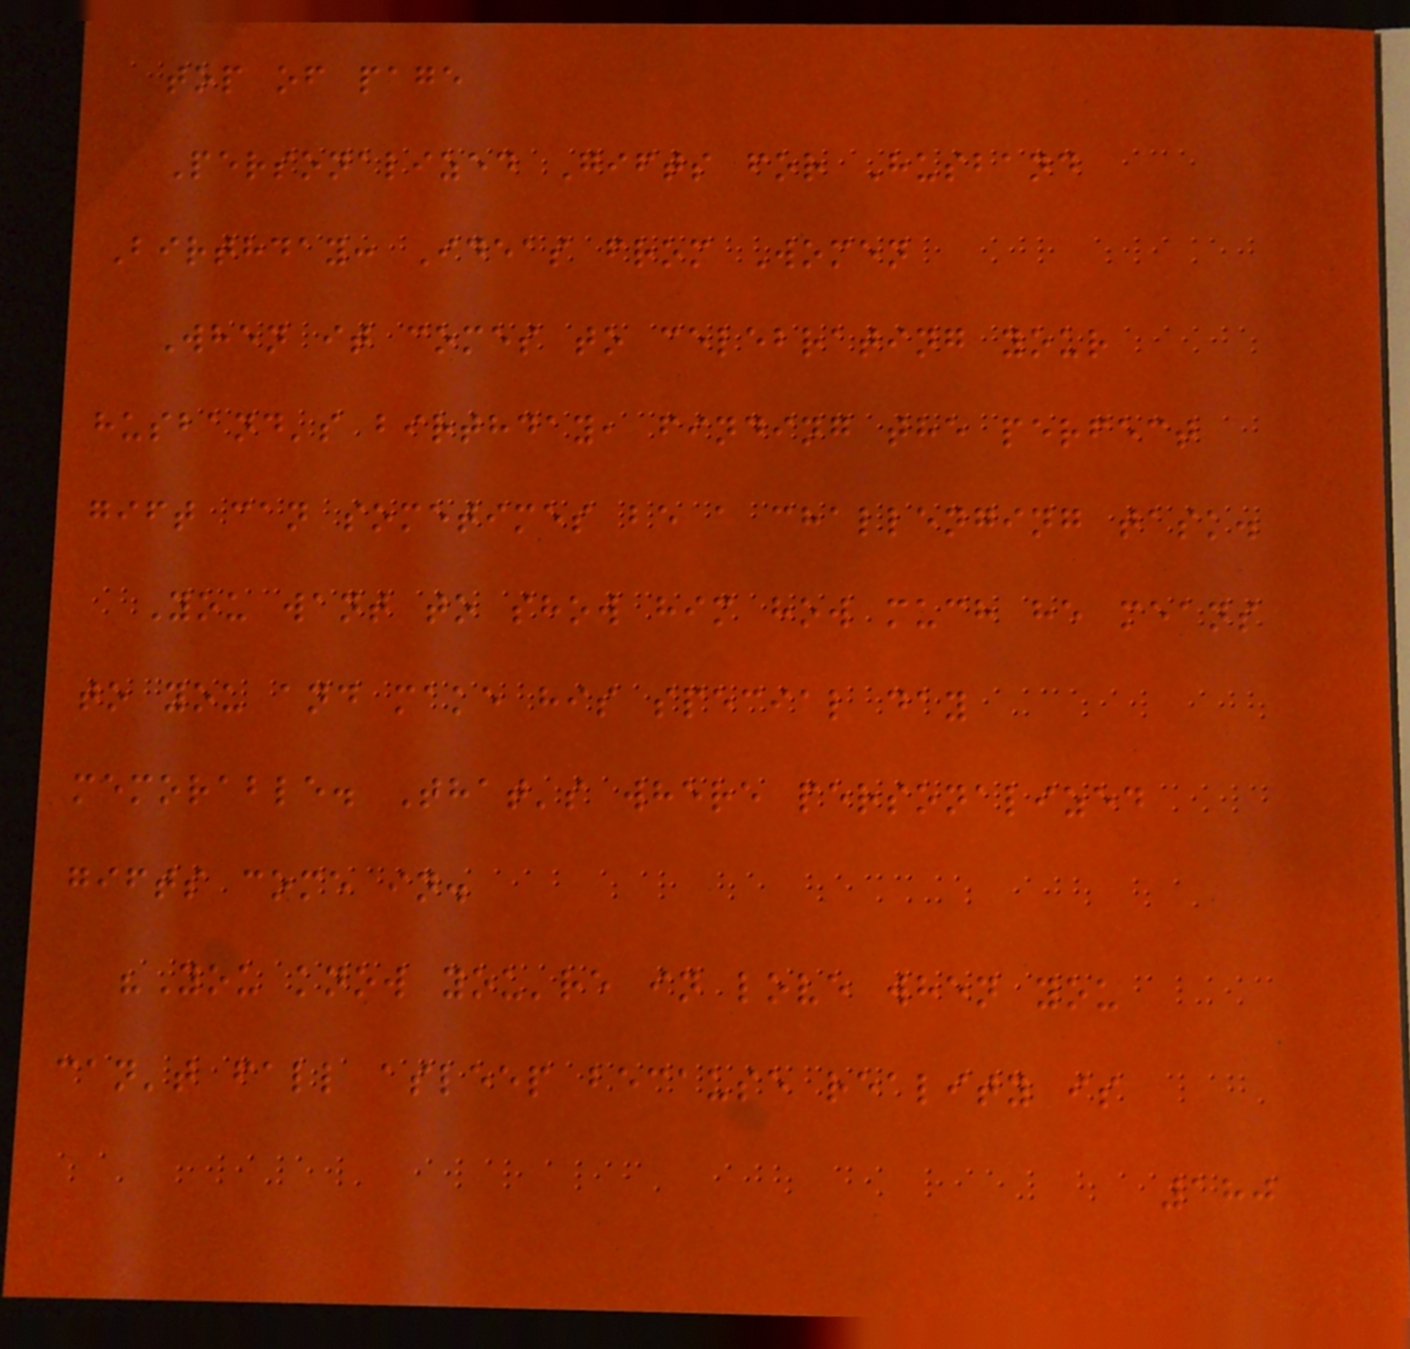top of page
Personalized Gifts for Husband
Birthday: Ideas from Women
When it comes to celebrating your
husband's birthday, finding the perfect
gift can sometimes be a challenging task.
You want to show him how much he means
to you and make his special day
memorable. That's where personalized
gifts come in.
"You know you're in love when you
can't fall asleep because reality is
180
